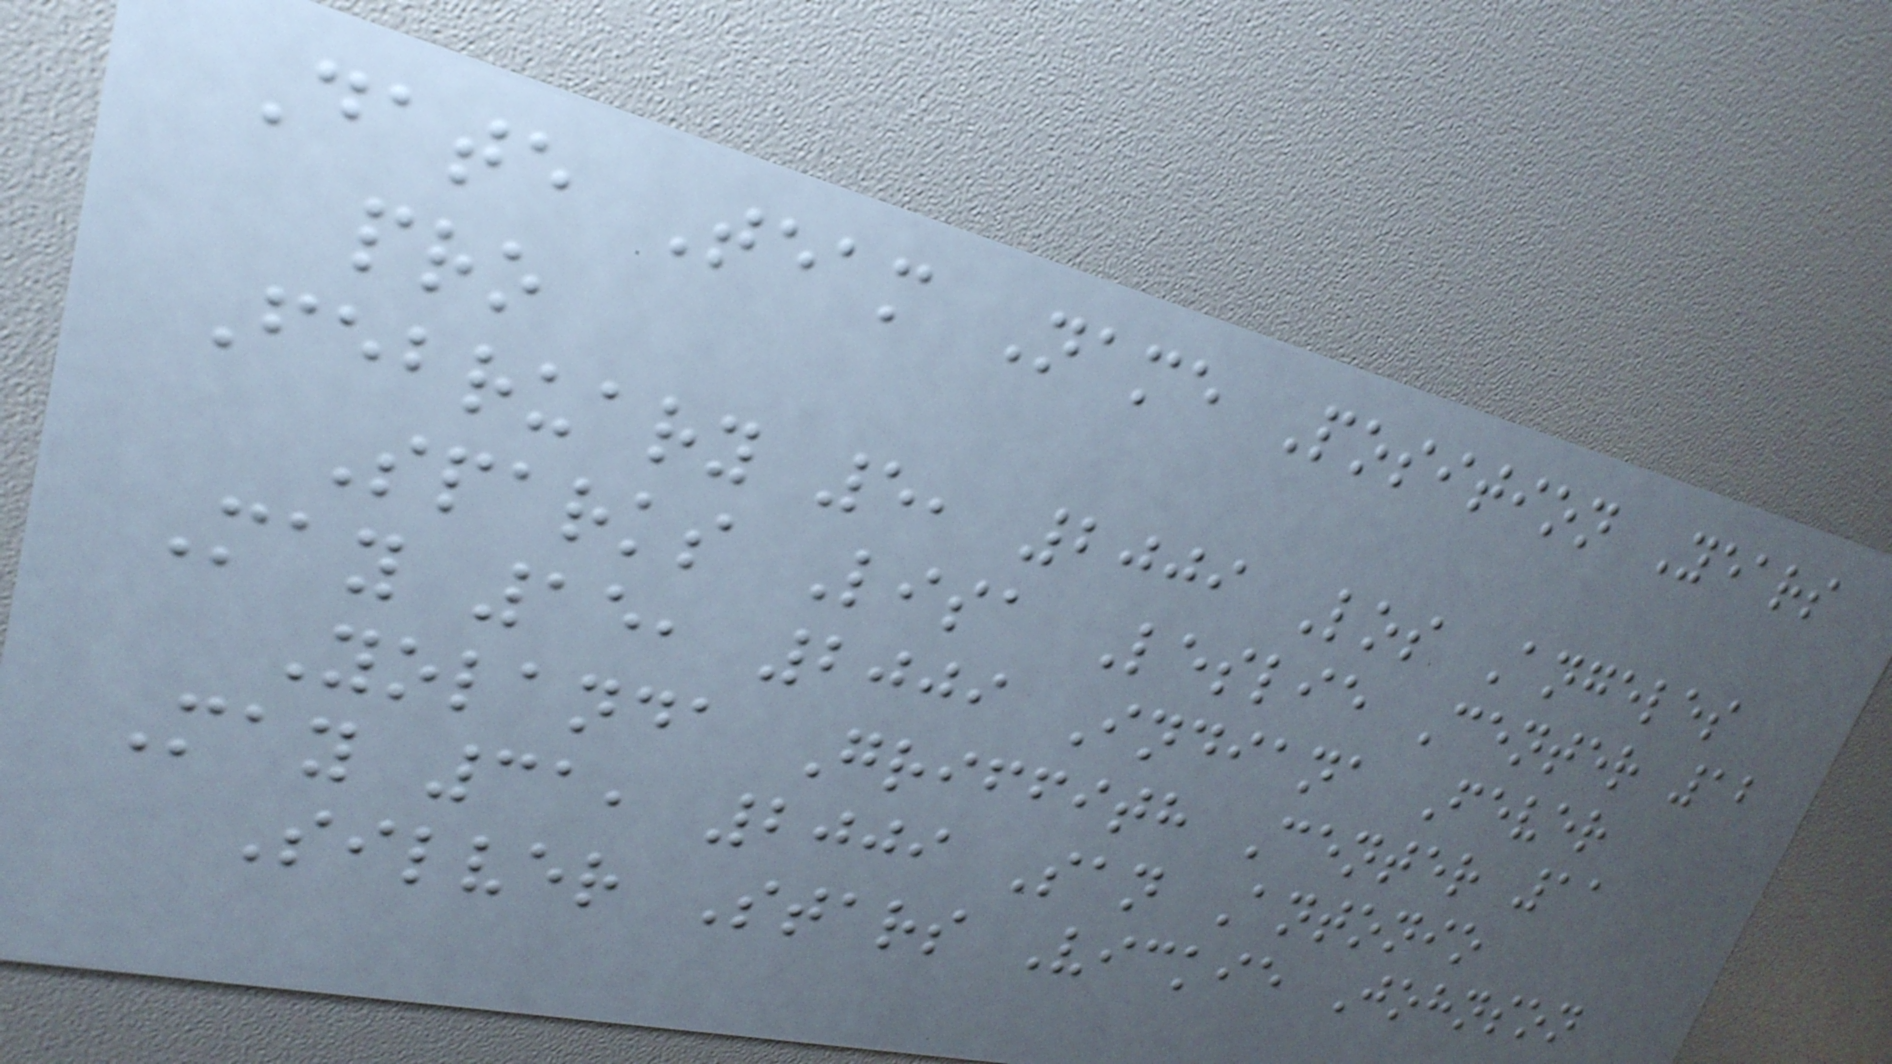Date Team Name Position Years
pro
February 5, 2009 Los Angeles
Sparks Lisa Leslie Center 12
May 15, 2009 Indiana Fever
Yolanda Griffith Center 11
May 31, 2009 San Antonio
Silver Stars Vickie Johnson
